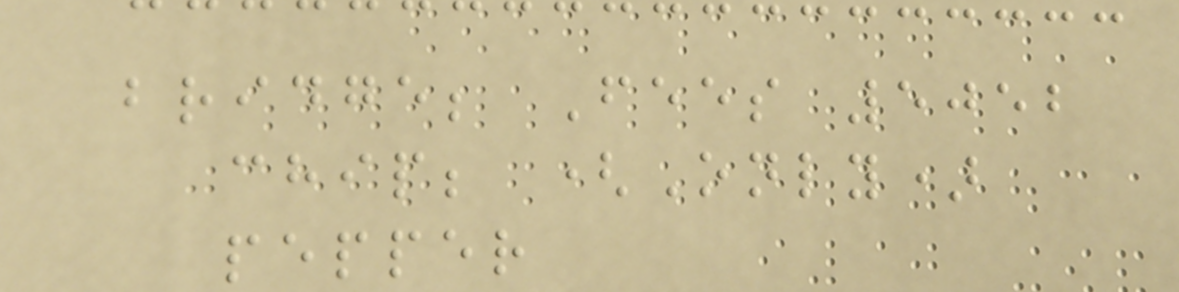bridge; Fees 5052
chip; (Only)
pepper
